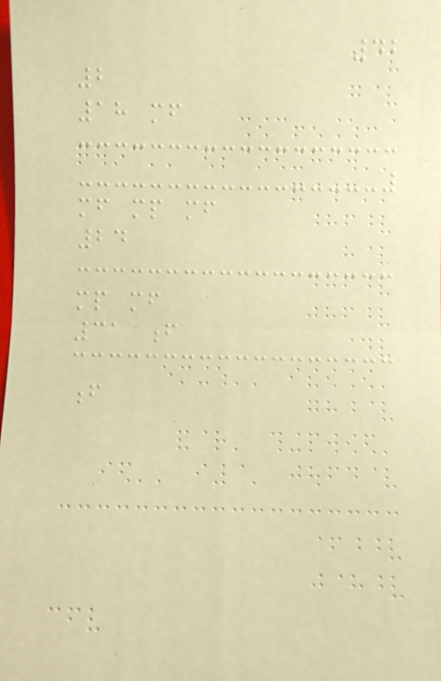42
2
18 mf
mf mp mf
24
mp mf
31 f
f
